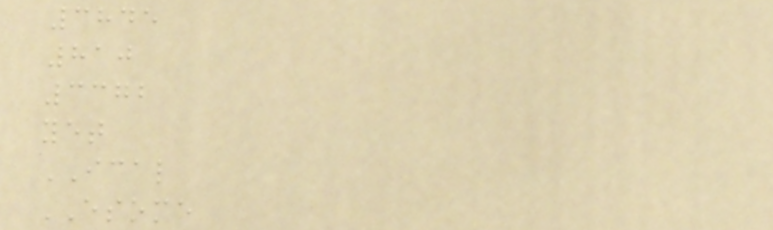3845
810
3372
yet
ICAL
ESOME
